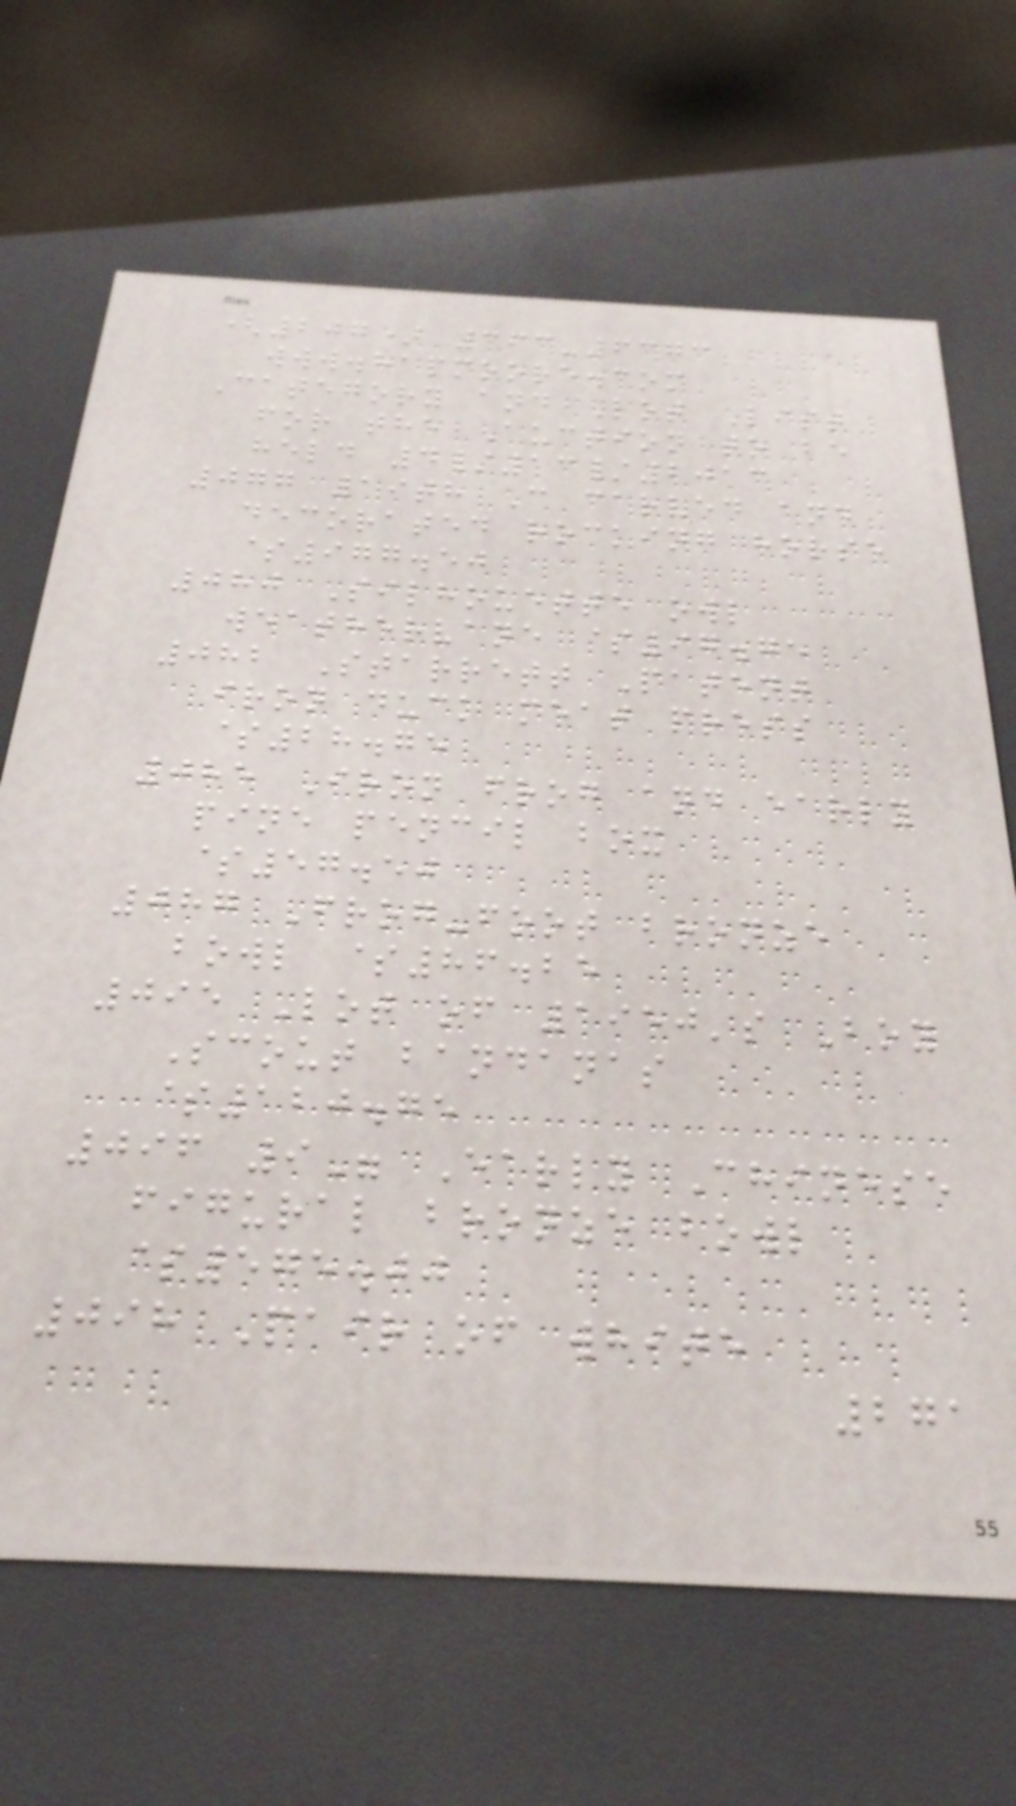(207) 363-6373
www.hapmoore.com
Category and Lot List
for the Auction to be
held 4/13/2013
077 19th C carved and
decorated rocking horse
$977.50
080 Silhouette owl
weathervane $97.75
082 Starrett Patent
iron duck meat press
$28.75
085 Iron frog and early
pine pencil box
$57.50
087 Frog-foot bronze
bowl $86.25
095 Lot of 1950's Boy
Scout bandanas
$120.75
096 9" Early Chinese
figural bronze bowl
$575.00
098 Pair of white
271
